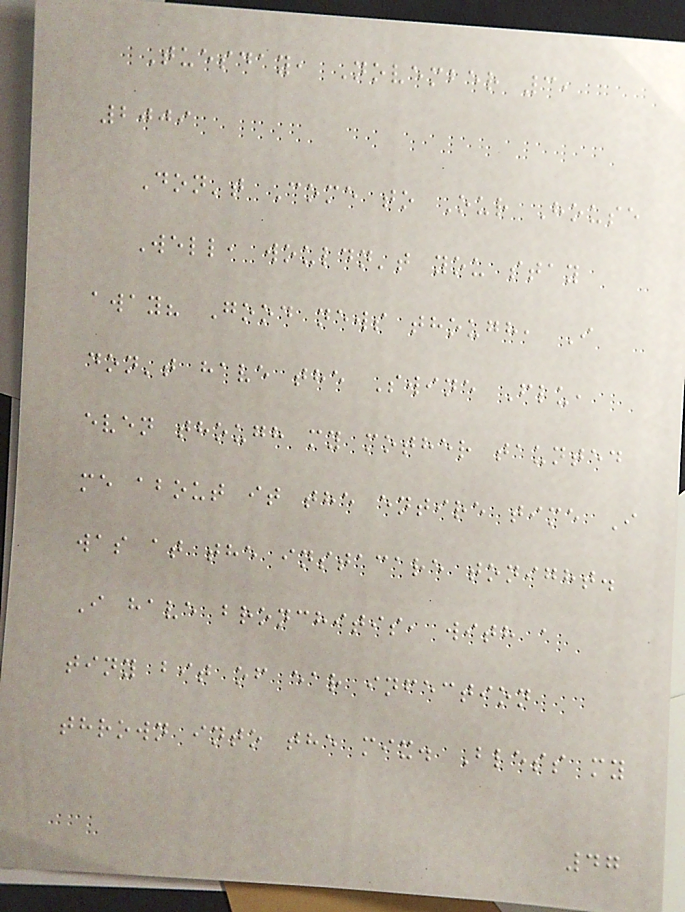Tuesday, November 3,
2009
Don't Come to Our House
Well, wouldn't you stay
away? Good news though, I
don't have the Swine Flu,
even though my mother taunted
me about it the entire time I
was at the instacare tonight.
I have bronchitis, with a
tiny bit of ear infection
thrown into the mix. Bless my
47
